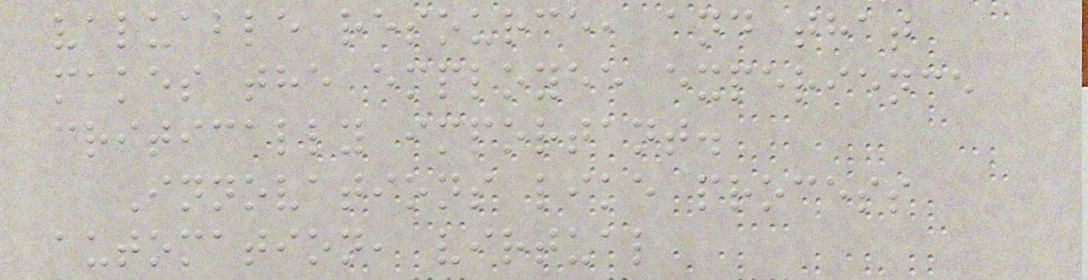valuable resource, and that
makes the employee experience
critically important.
Innovations like process
automation, virtual
